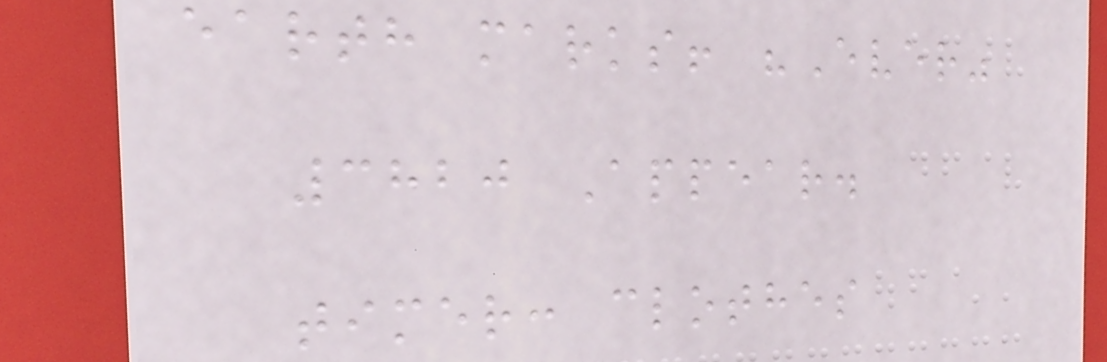earth marks! "Ever"
3820 Appear.
timer: clothes
